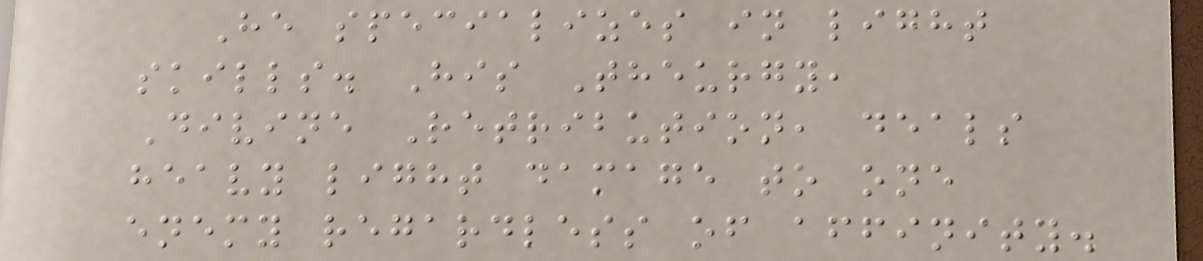He specializes in light
skills. His Theurgy,
Divine Retribution, deals
heavy light damage to one
enemy regardless of affinity.
